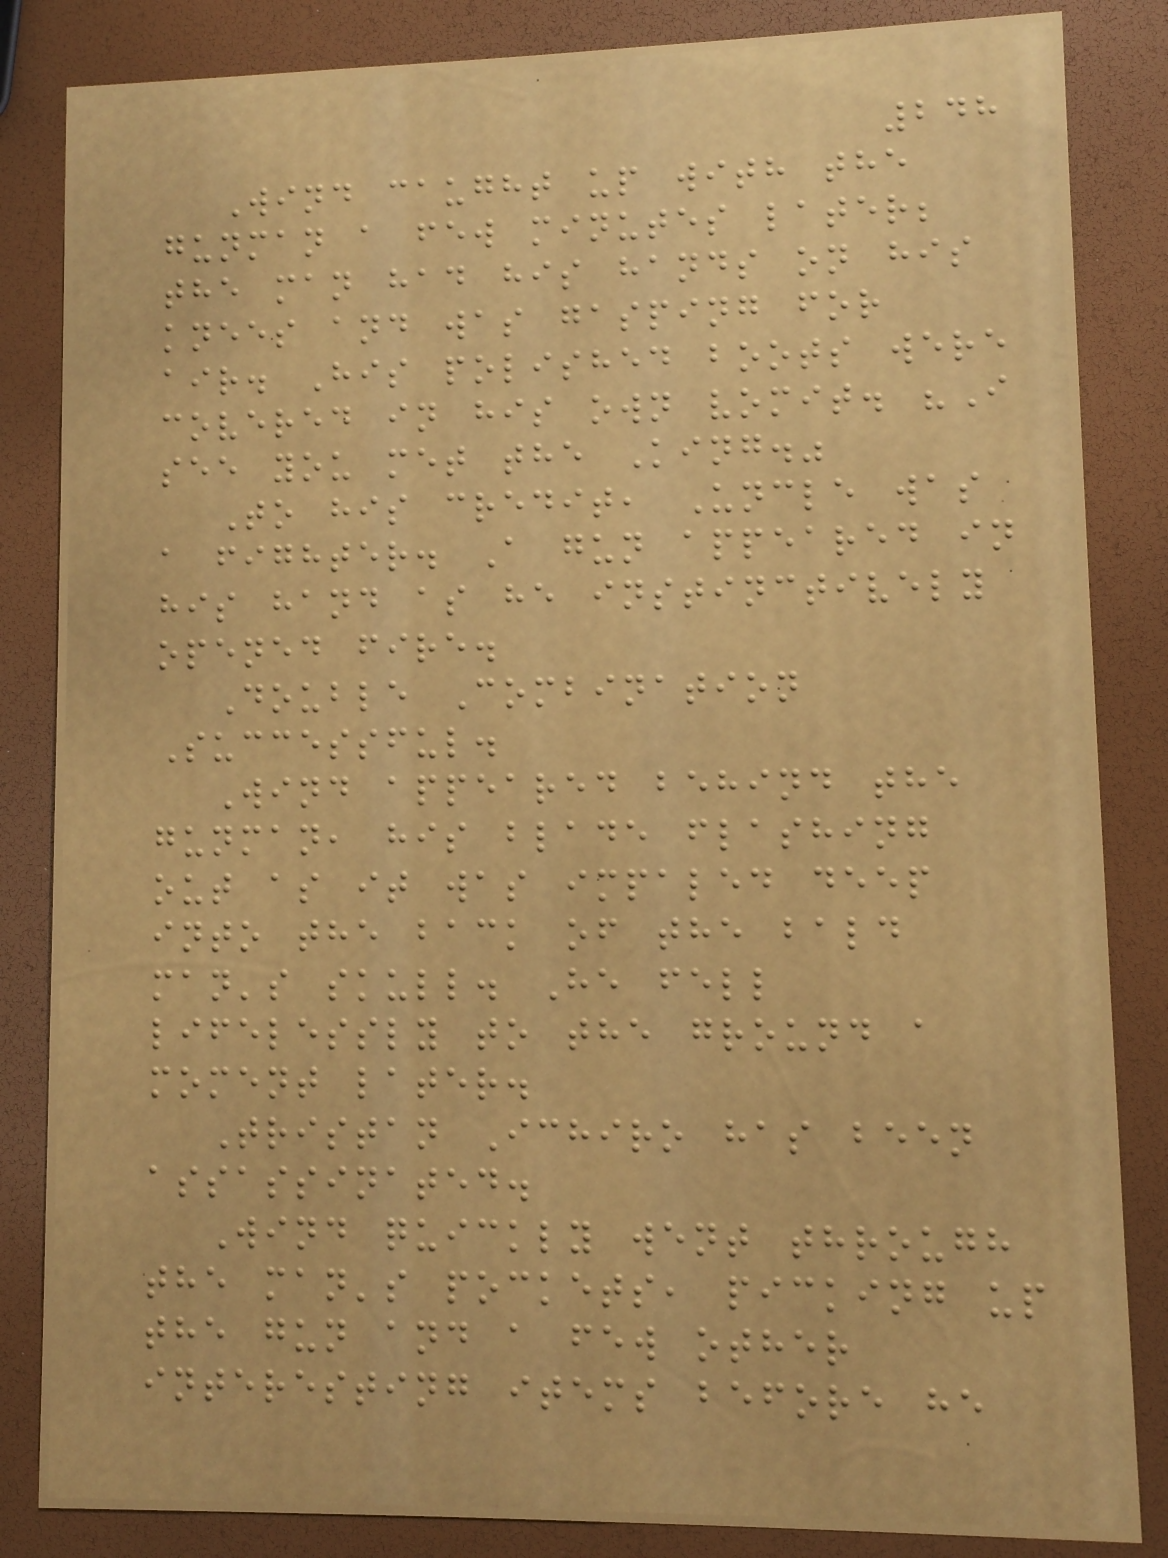248
Wind caught up with the
gunman a few minutes later;
the man had his hands on his
knees and was gasping for
air. His polished boots were
covered in his own vomit. "I
see you met the King."
To his credit, Uncle was
a fighter. A gun appeared in
his hand as he instinctively
opened fire.
Double Combination
Successful.
Wind appeared behind the
gunman, his blade flashing
out as it was impaled deep
into the back of the bald
man's skull. He fell
lifelessly to the ground a
moment later.
Tristan Ichiro has been
assassinated.
Wind quickly went through
the man's pockets, picking up
the gun and a few other
interesting items before he
